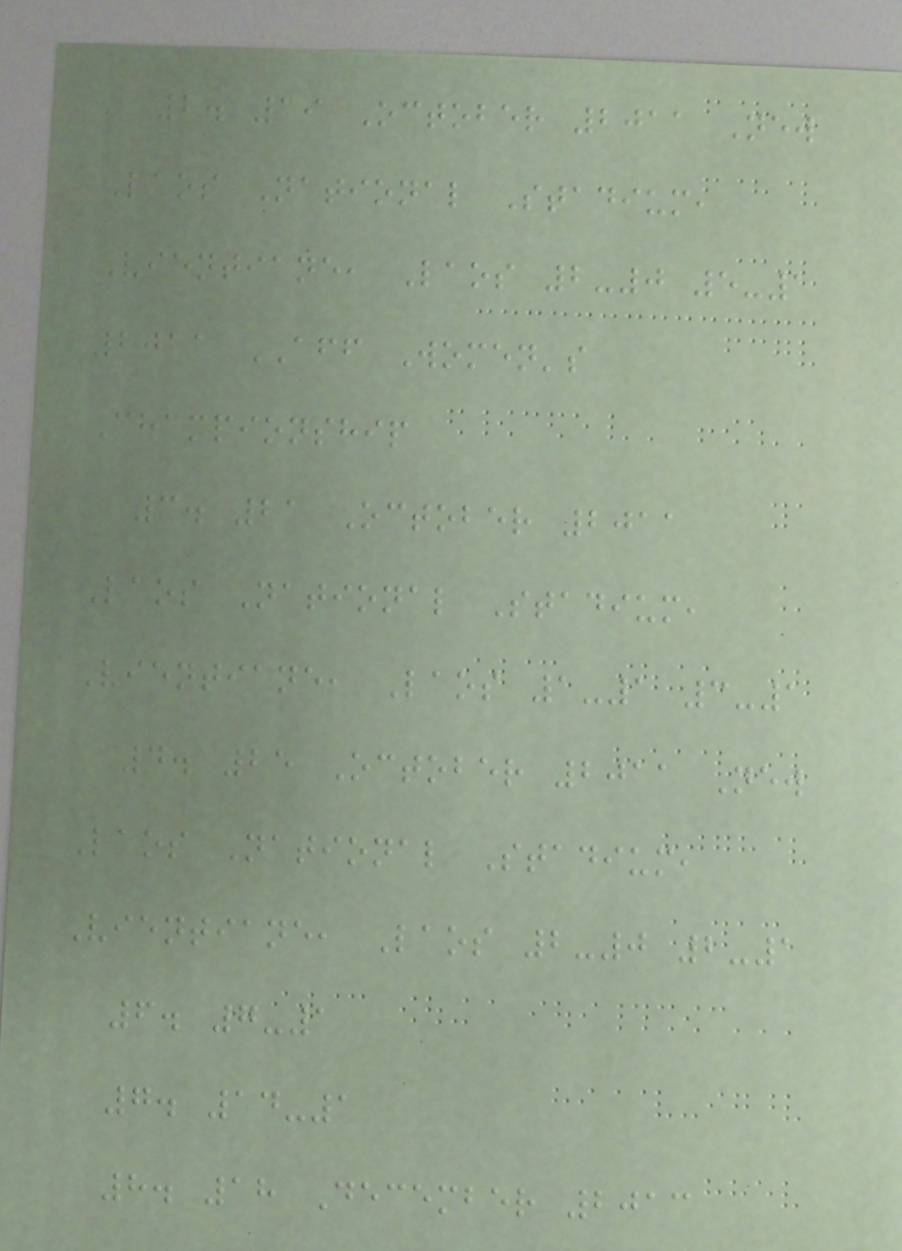2. 19 October 2011 New
Laos National Stadium,
Vientiane, Laos 2-0 5-1
2011 AFF Women's
Championship
3. 21 October 2011
Laos National Stadium,
Vientiane, Laos 1-1 3-1
4. 25 October 2011 New
Laos National Stadium,
Vientiane, Laos 2-0 2-1
6. 7-1
7. 14-1
8. 18 December 2013
